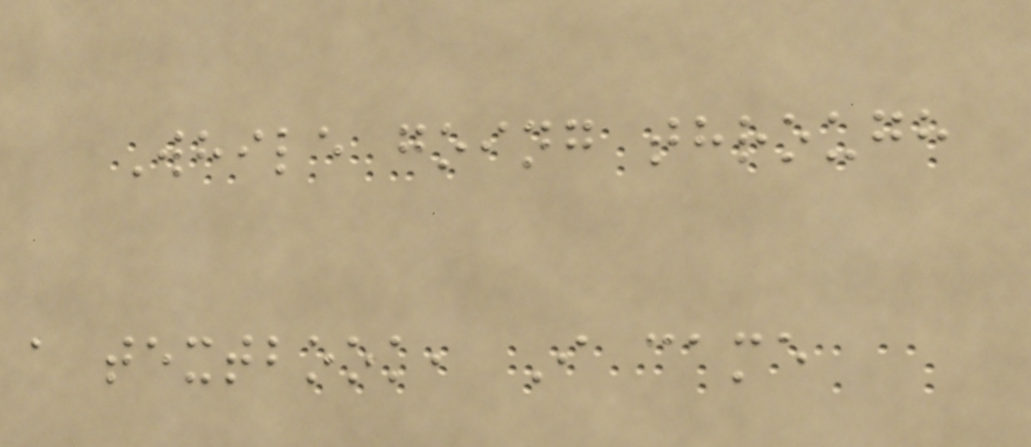While going through
a textbook, I came
